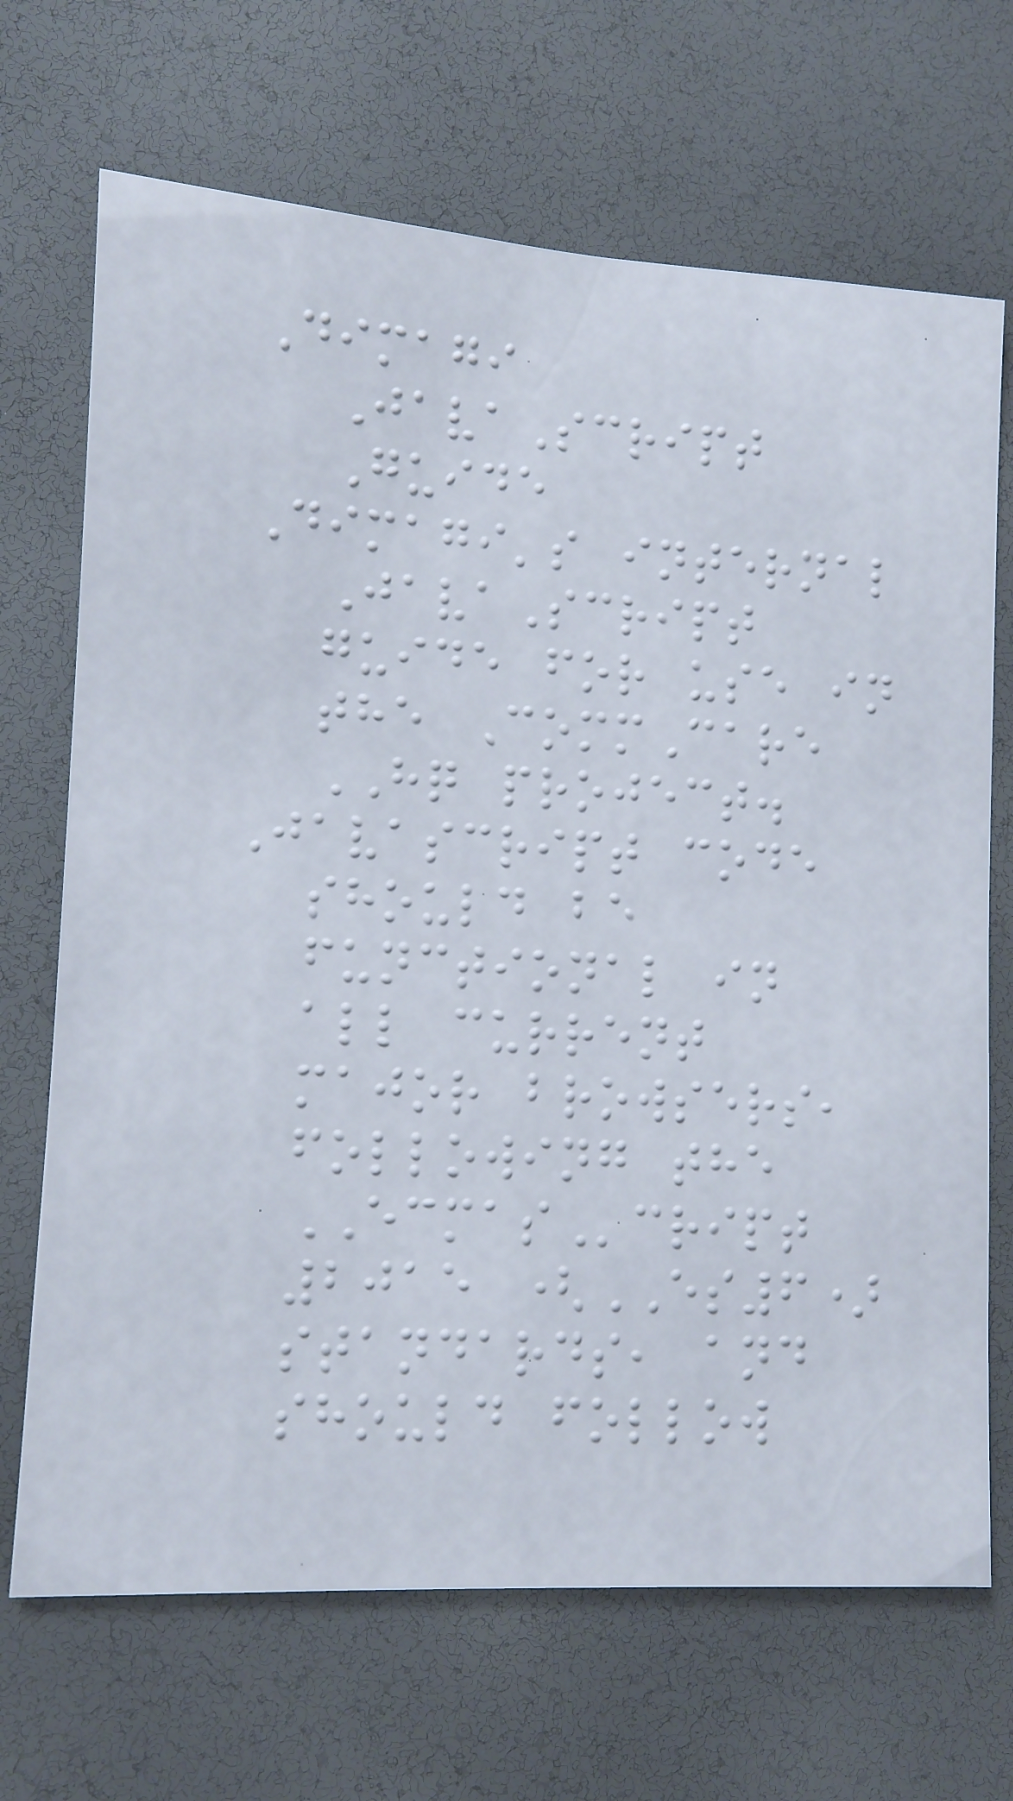Dimagi
JavaScript
Guide
Dimagi's internal
JavaScript
guide for use in
the CommCare
HQ project.
Javascript code
should be
functional in
all current
major browsers,
following the
ECMAScript
2015 (ES6)
standards, and
should follow
